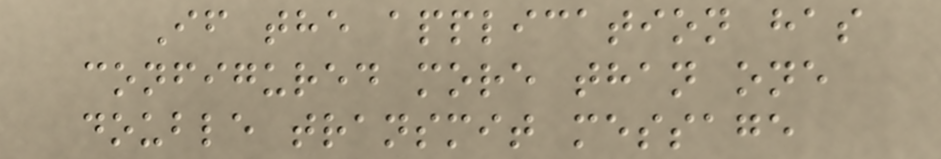If the application has
configured more than one
double transmit message
